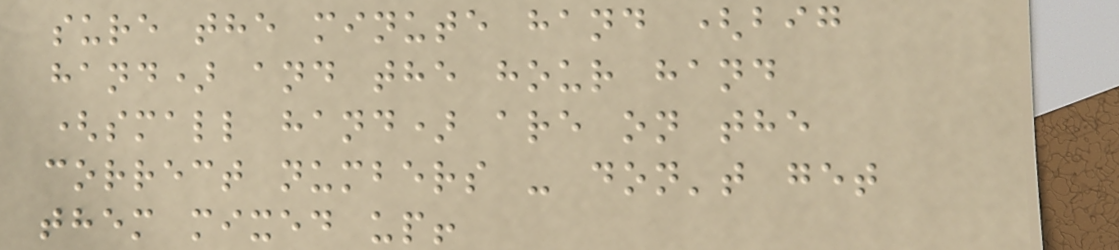sure the minute hand (big
hand) and the hour hand
(small hand) are on the
correct numbers - don't get
them mixed up!
